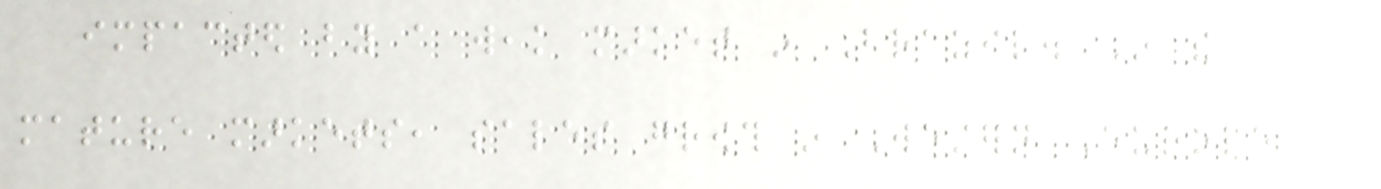impacted by a weak market in Brazil. In the
mature markets, sales growth in Western Europe
